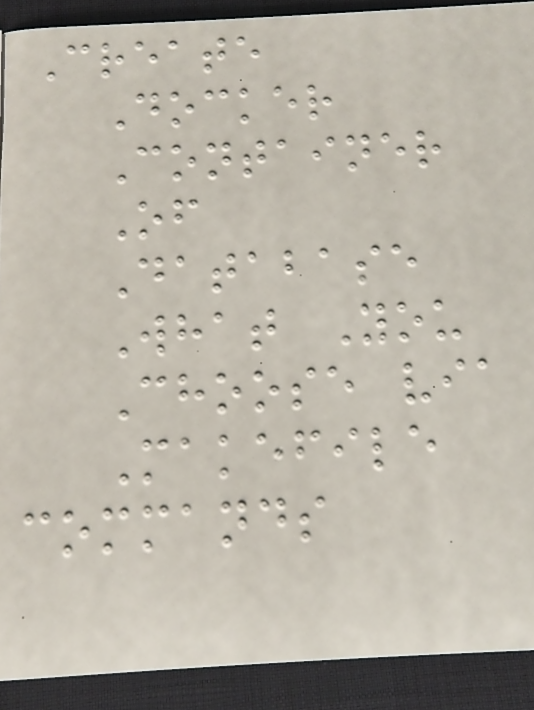Create
Docker
Container
Of
Database
What You
Choose via
Makefile
commands
